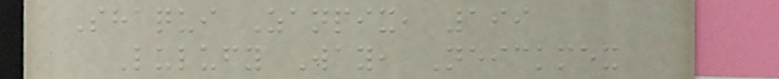Shaqui Zanpix, 199
Lulufy Way, Neickmex
